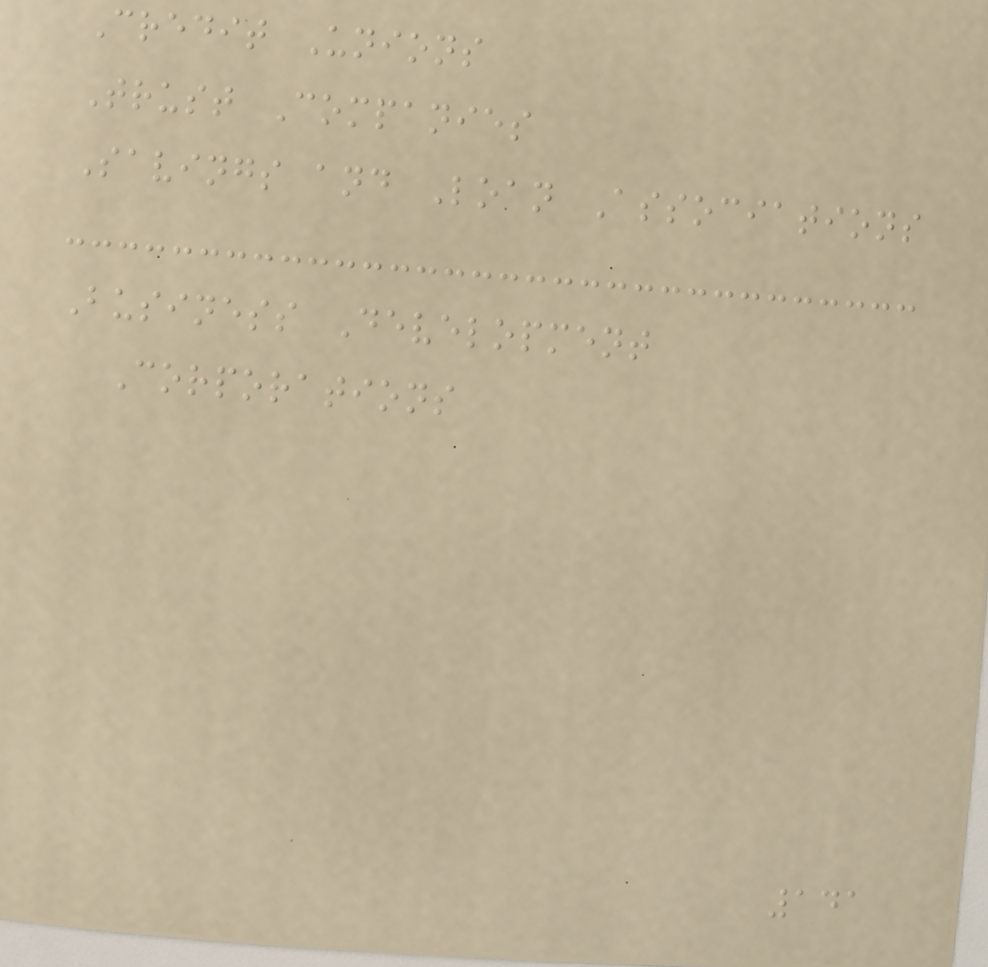Credit Unions
Trust Companies
Savings and Loan Associations
Business Development
Corporations
141
